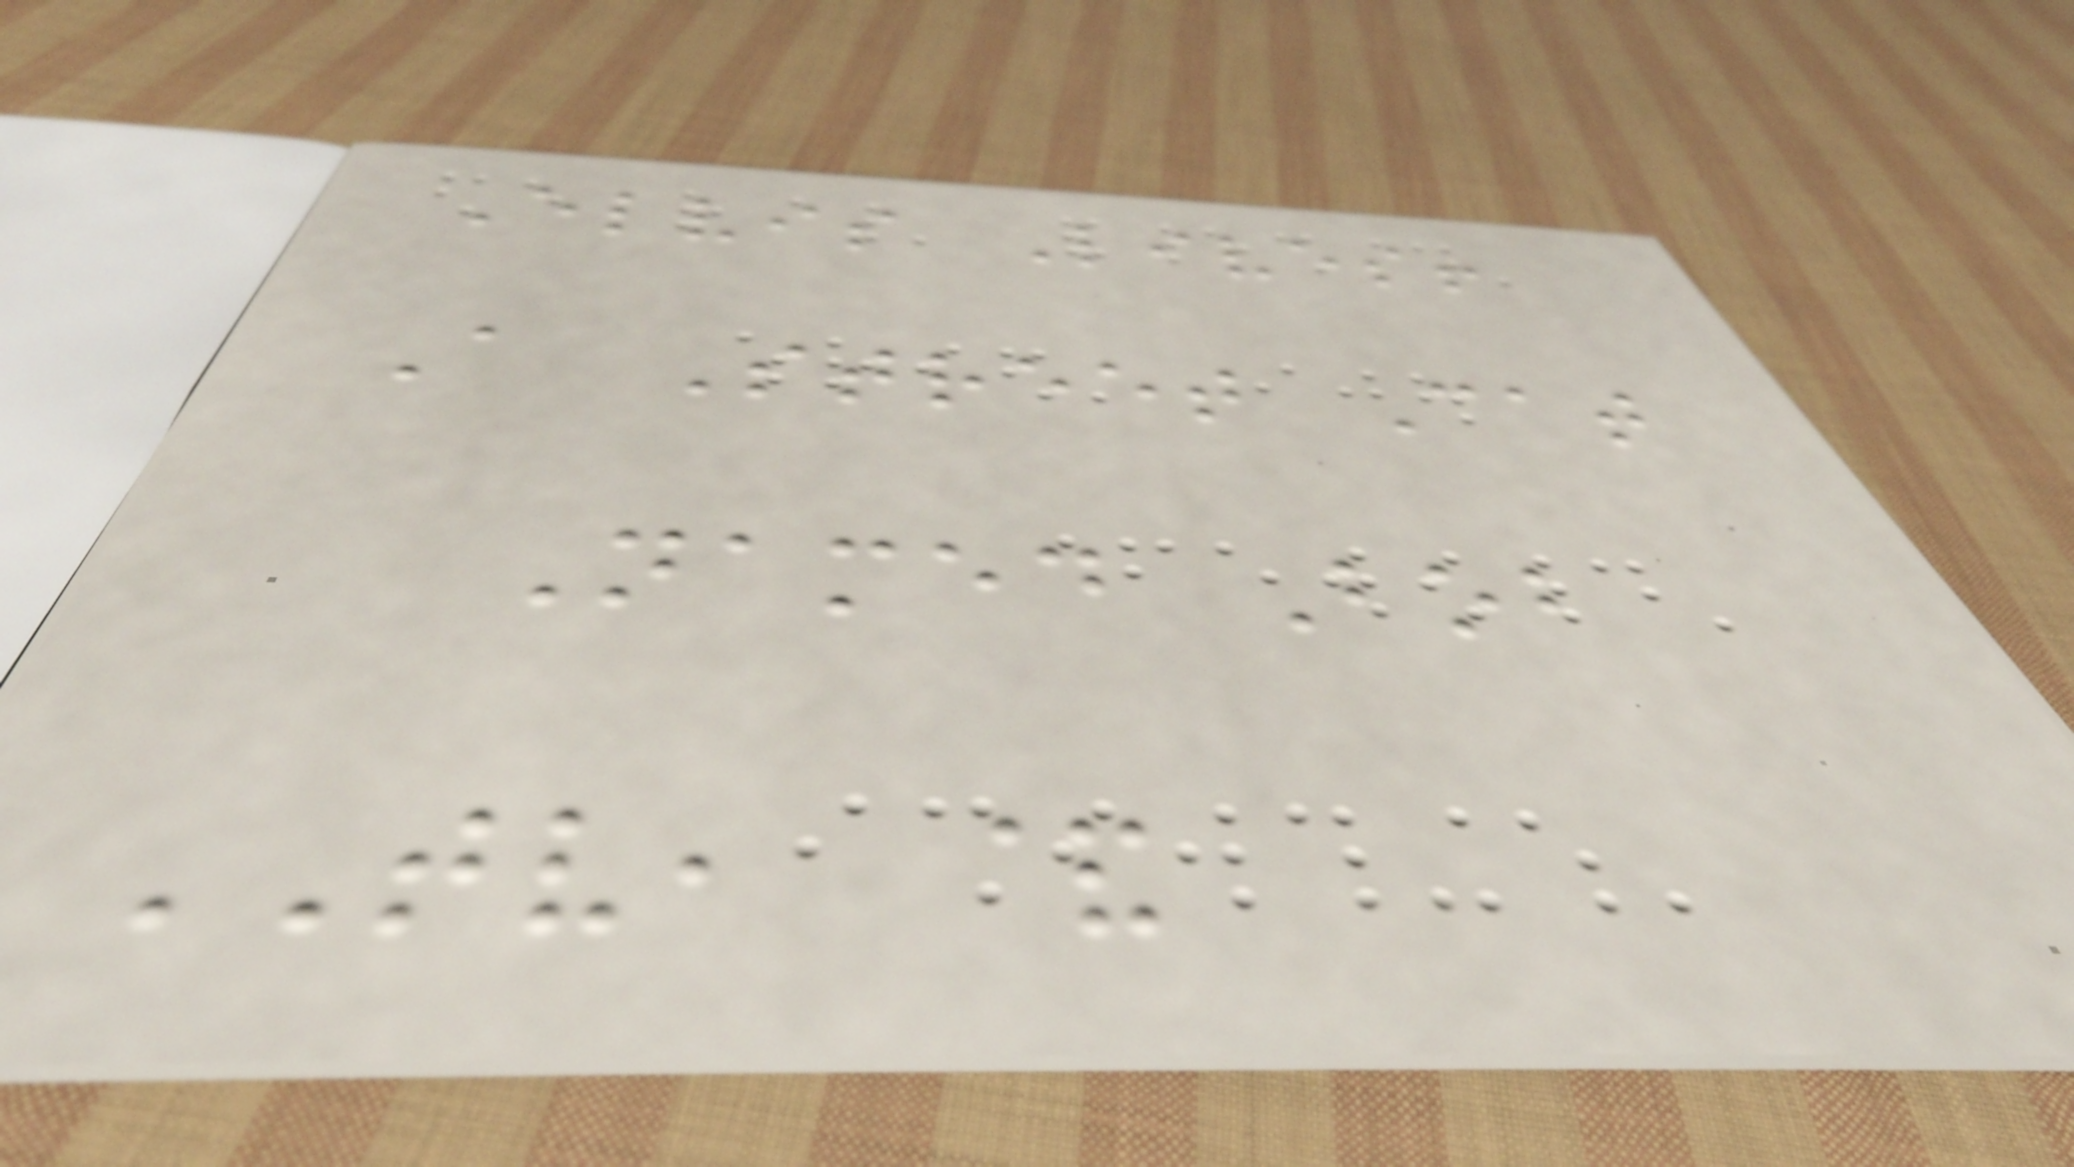Elvis Lives!
A Street Cat
Named Bob
TV, &
